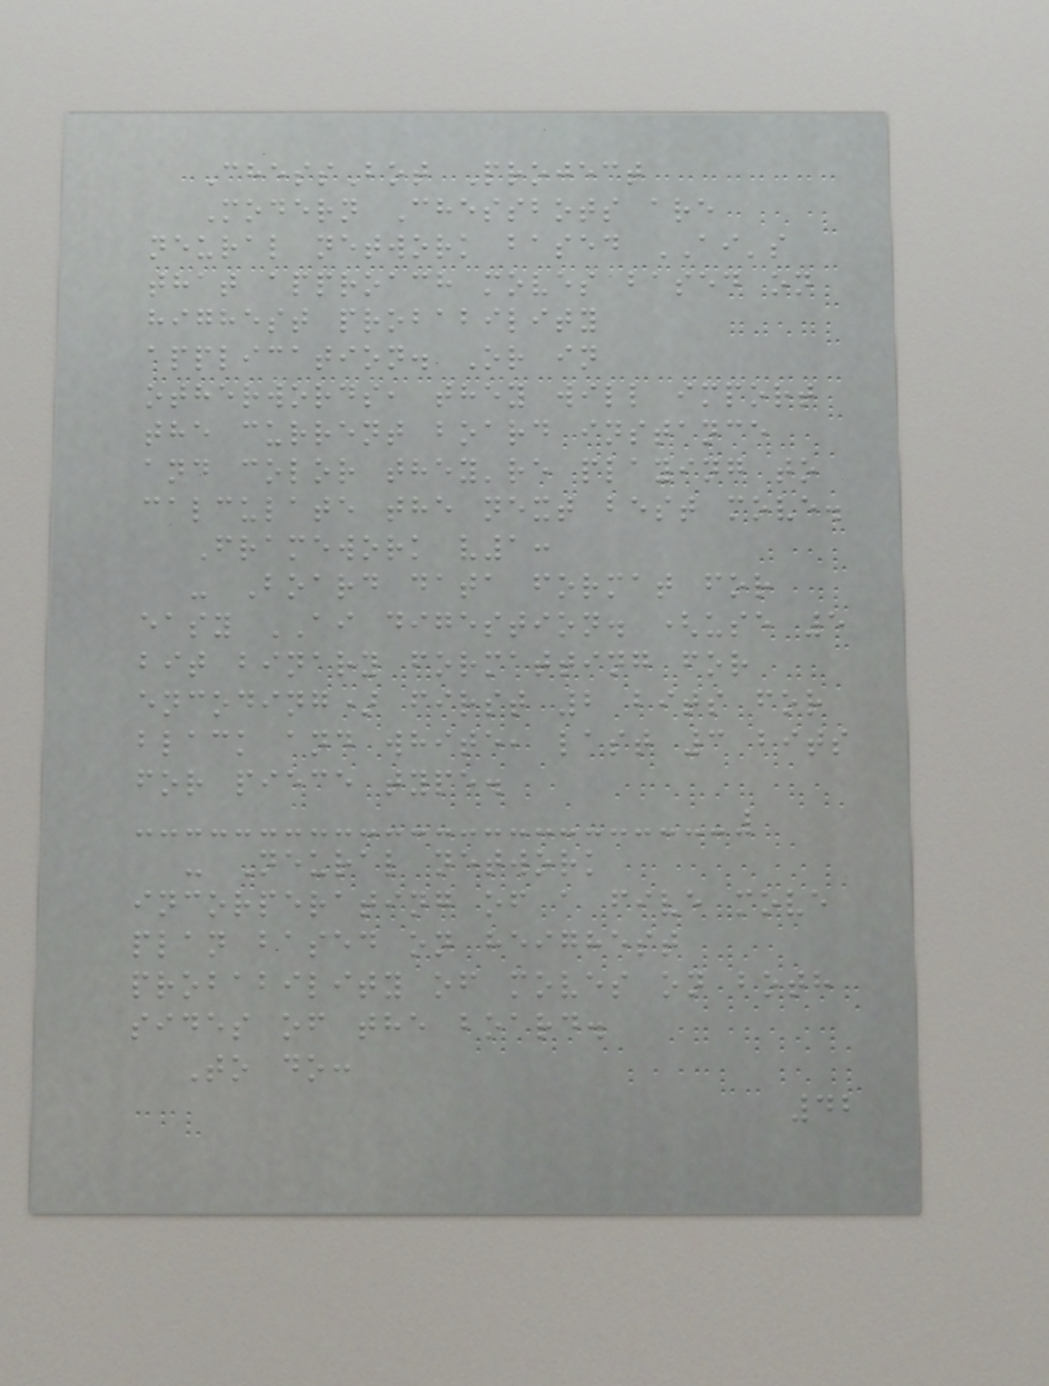ChessBot Project
Modern Chessbots are
neural network based AI's
that approach moves based on
highest probability
application. Or in
otherwords, they will import
the current board instance
and color they're playing to
calculate the next best move.
Framework v1:
- Board data format for
easy AI digestion. (use 5
bit binary formatting for
encoding) first 2 bits for
black and white, last 3 bits
for piece type.
- Neural network
incorperating of a five move
plan based on heighest
probability of moves on both
sides of the board.
To do:
42
